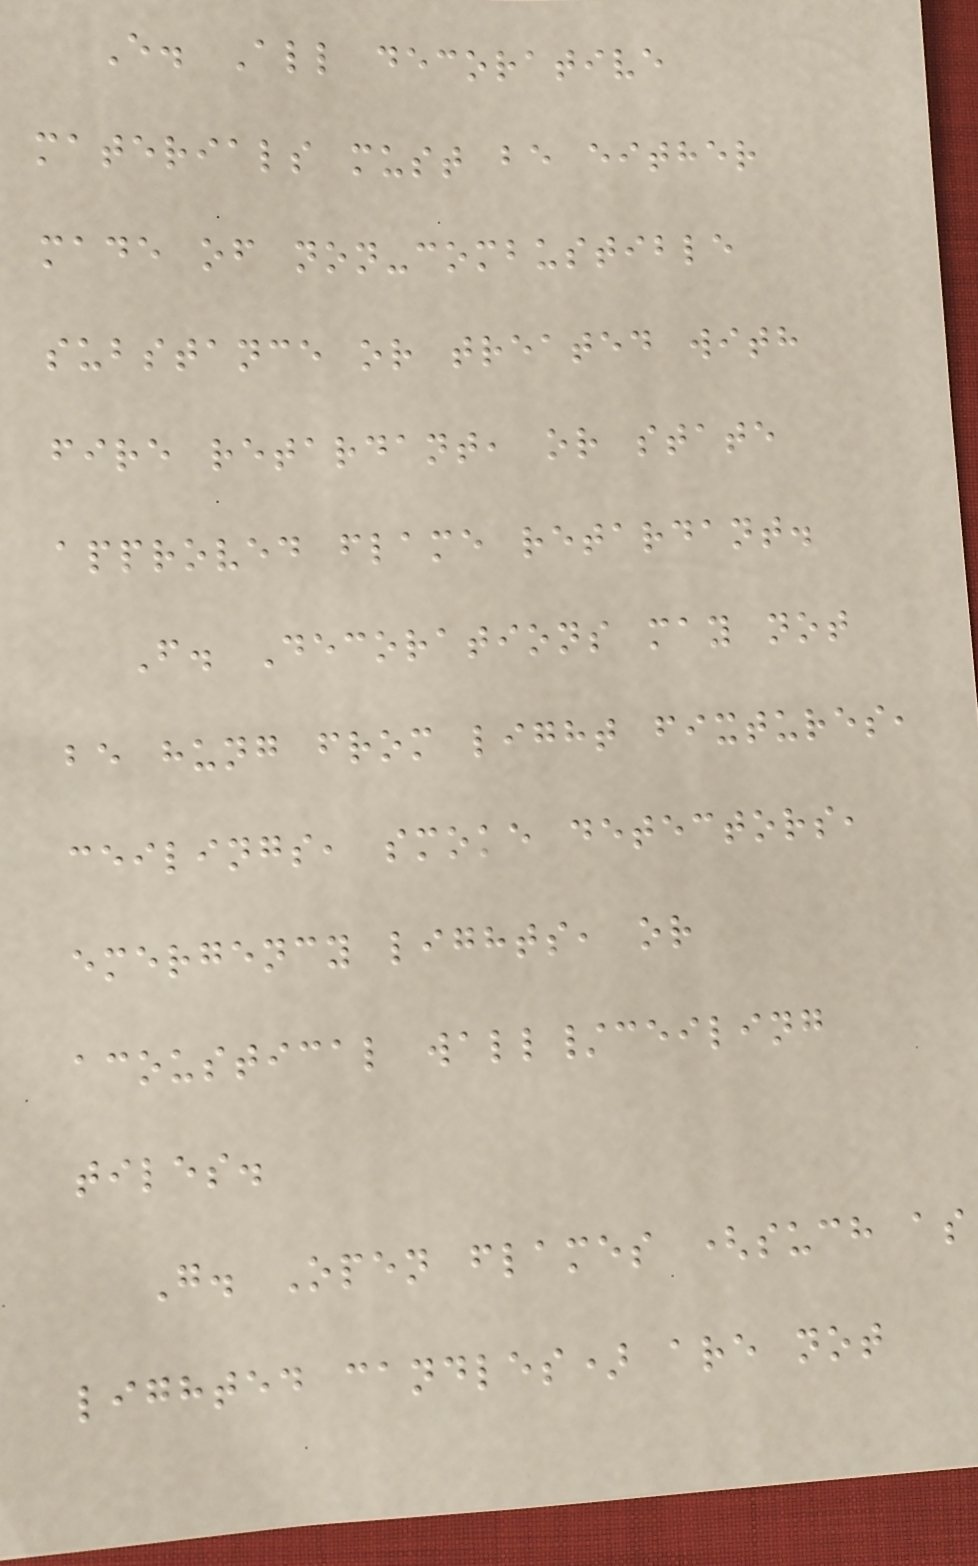E. All decorative
materials must be either
made of non-combustible
substance or treated with
fire retardant, or state
approved flame retardant.
F. Decorations may not
be hung from light fixtures,
ceilings, smoke detectors,
emergency lights, or
acoustical wall/ceiling
tiles.
G. Open flames (such as
lighted candles) are not
